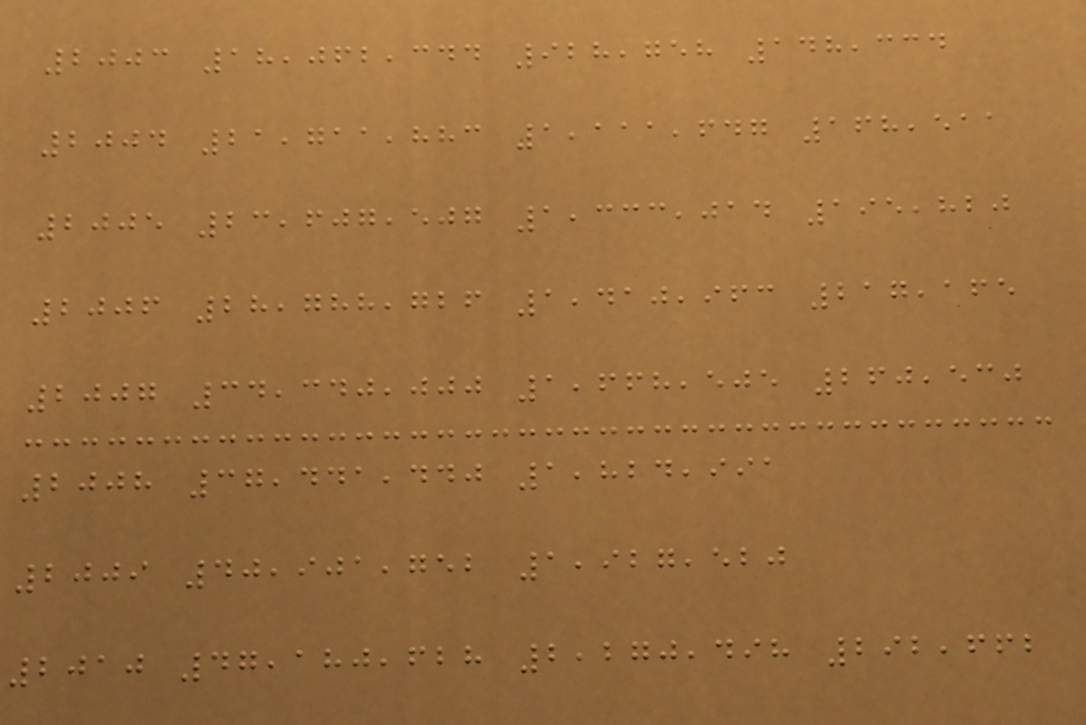2003 18,062,344 928,758 148,334
2004 21,711,883 1,111,647 168,511
2005 23,607,507 1,333,014 195,820
2006 28,788,726 1,410,963 217,165
2007 34,340,000 1,668,505 260,530
2008 37,441,440 1,824,991
2009 40,901,752 1,927,520
2010 47,180,628 2,270,498 292,662
